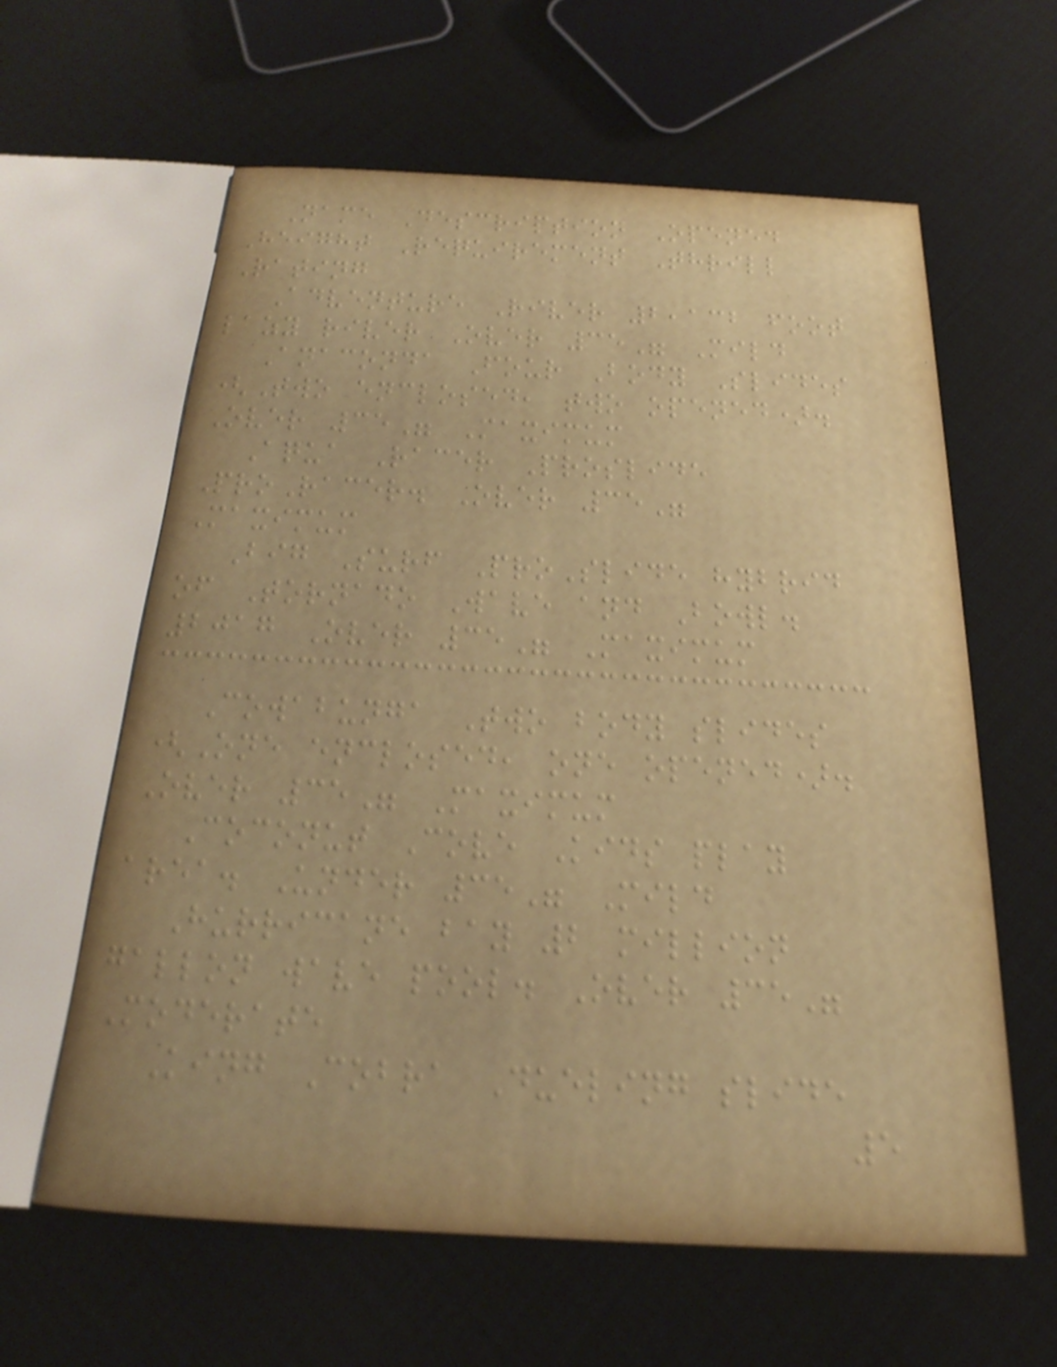Name Description Opened
Height Requirement Thrill
Rating
Adventure River 2,132 foot
lazy river Over 35" Mild
Anaconda Four Body Slides
(Two enclosed, two opened).
Over 35" Maximum
Aqua Racer Proslide
ProRacer. Over 35"
Maximum
Big Surf ProSlide hybrid
of Tornado Wave and Bowl.
2017 Over 35" Maximum
Cowabunga Two body slides
(One enclosed, one opened).
Over 35" Maximum
Coconut Cove Kids play
area. Under 35" Mild
Hurricane bay 2 million
gallon wave pool. Over 35"
Moderate
King Cobra Dueling slide
5
